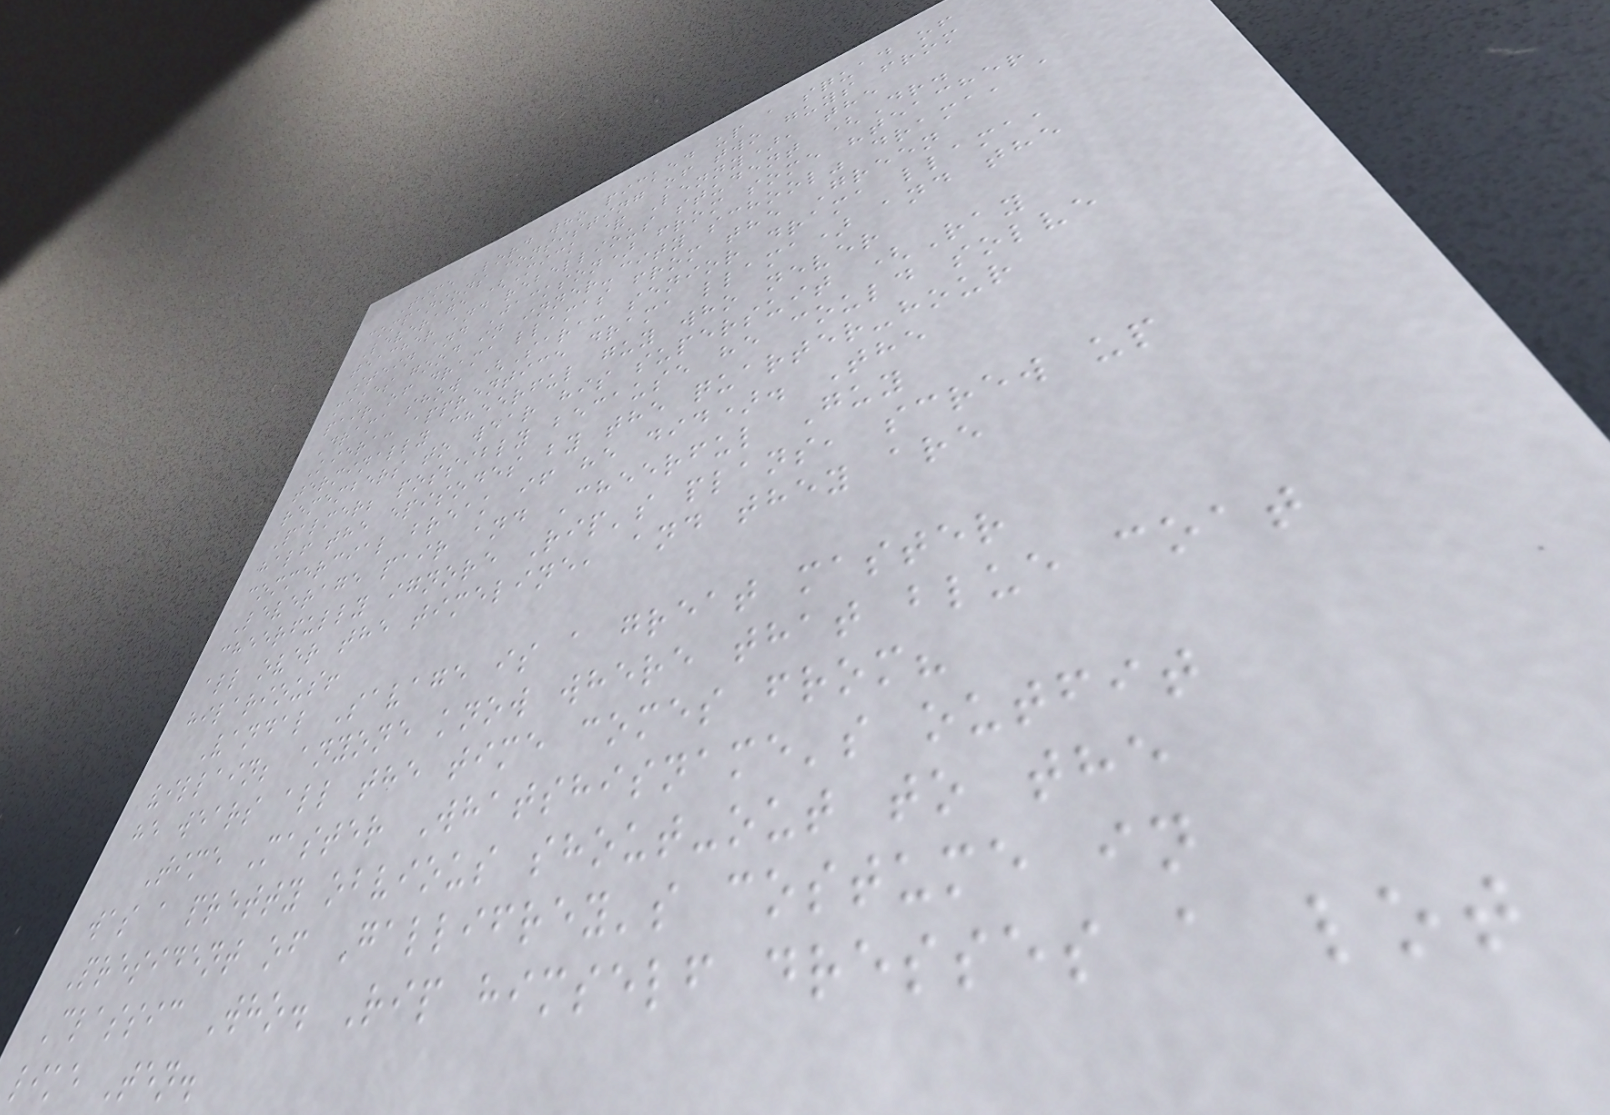Time Lord who picked up a squad of
companions consisting of two guys from
Leverage (Mick & Lenny), the
teacher and rebellious student (Dr.
Stein and Jackson) from some "teacher
makes good in inner-city school" drama, a
pair of drama llamas from the Green
Drama show (Sara: senior drama llama,
Kiera: apprentice drama llama) and the
terminally cheerful guy who never
remembers to wear his supersuit (Ray
Palmer; possibly because he could solve
half the episodes by the quarter-hour
commercial break if he did). The
Leverage pair and Cheerful Guy
cheerfully ignore Rip's plans, screw up
all over the timeline, and they are
hilarious!
Vandal Savage is a great master
villain; anyone know where that blue coat
he wears all the time comes from?
Time Master Whatshisname's outfit
was a pretty obvious shout-out to the
President of Gallifrey's costume in
Classic Who. Rip himself dresses a lot
like Ten.
